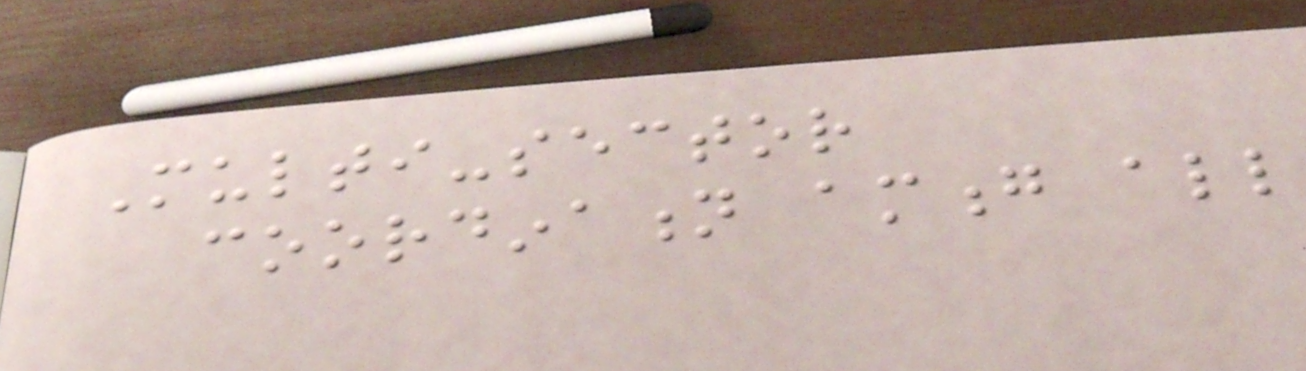Multi-sector
coordination among all
